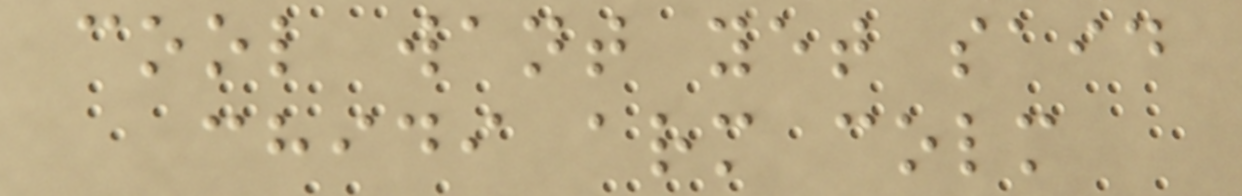cool want yet said
chidi arm colm
